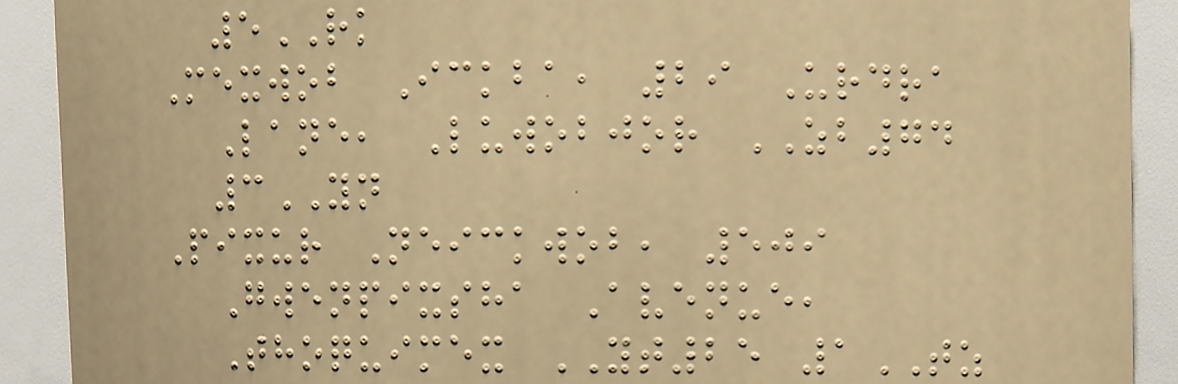5RK
Mexwob Ickba, 29 Urdra
Lane, Luwobjor ZB74
3YN
Pixur Neickwob, 509
Gwenpixsha Avenue,
Thoquimex YT25 1TZ
